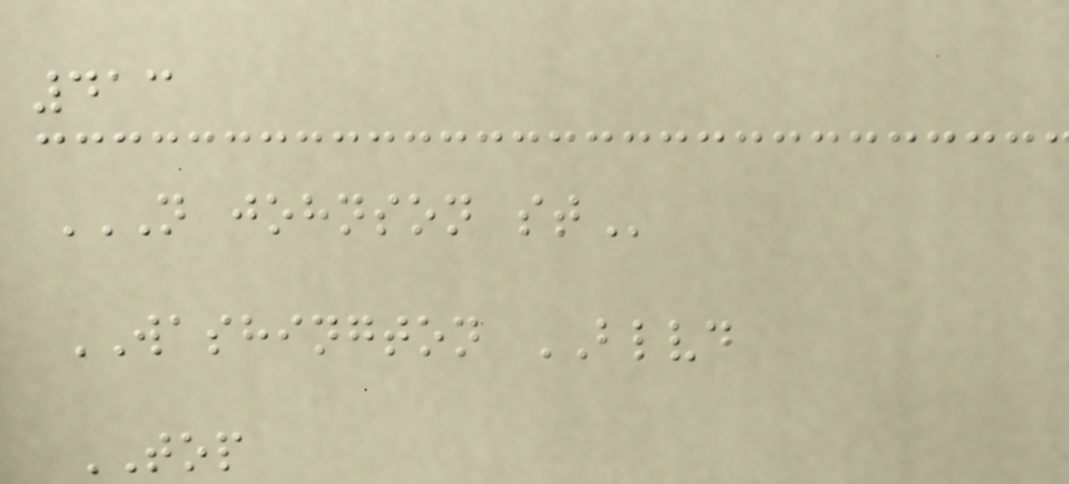413
N JOHNSON ST
WASHINGTON BLVD
TOP
